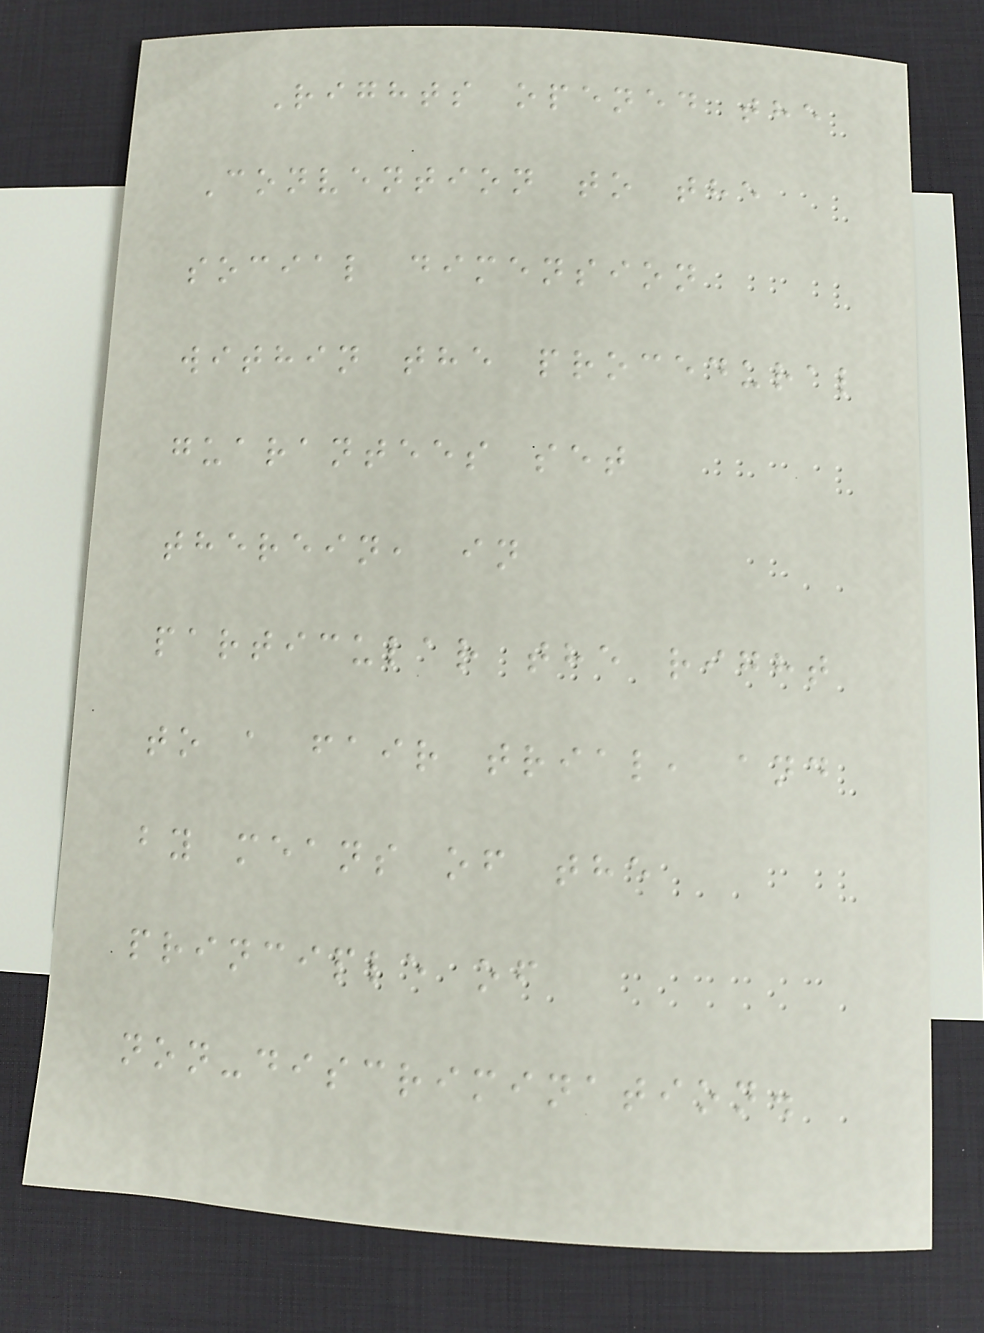Rights opened the
Convention to the
social dimension
within the procedural
guarantees set
therein, in
particular the right
to a fair trial, and
by means of the
principle of
non-discrimination.
